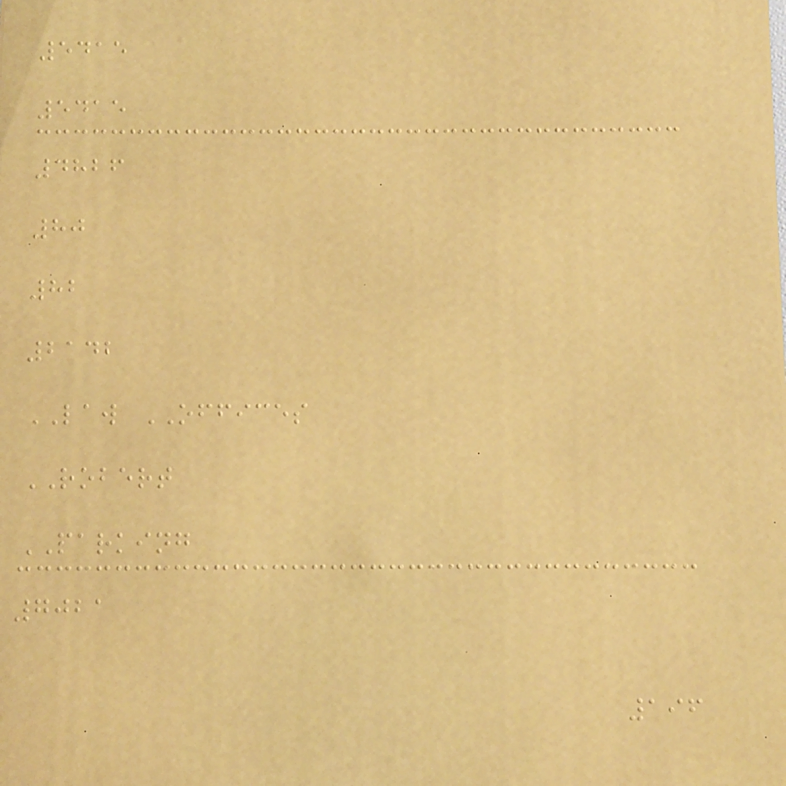5415
5415
4826
80
82
2142
LAW OFFICES
ROBERT
PARKING
7021
196
